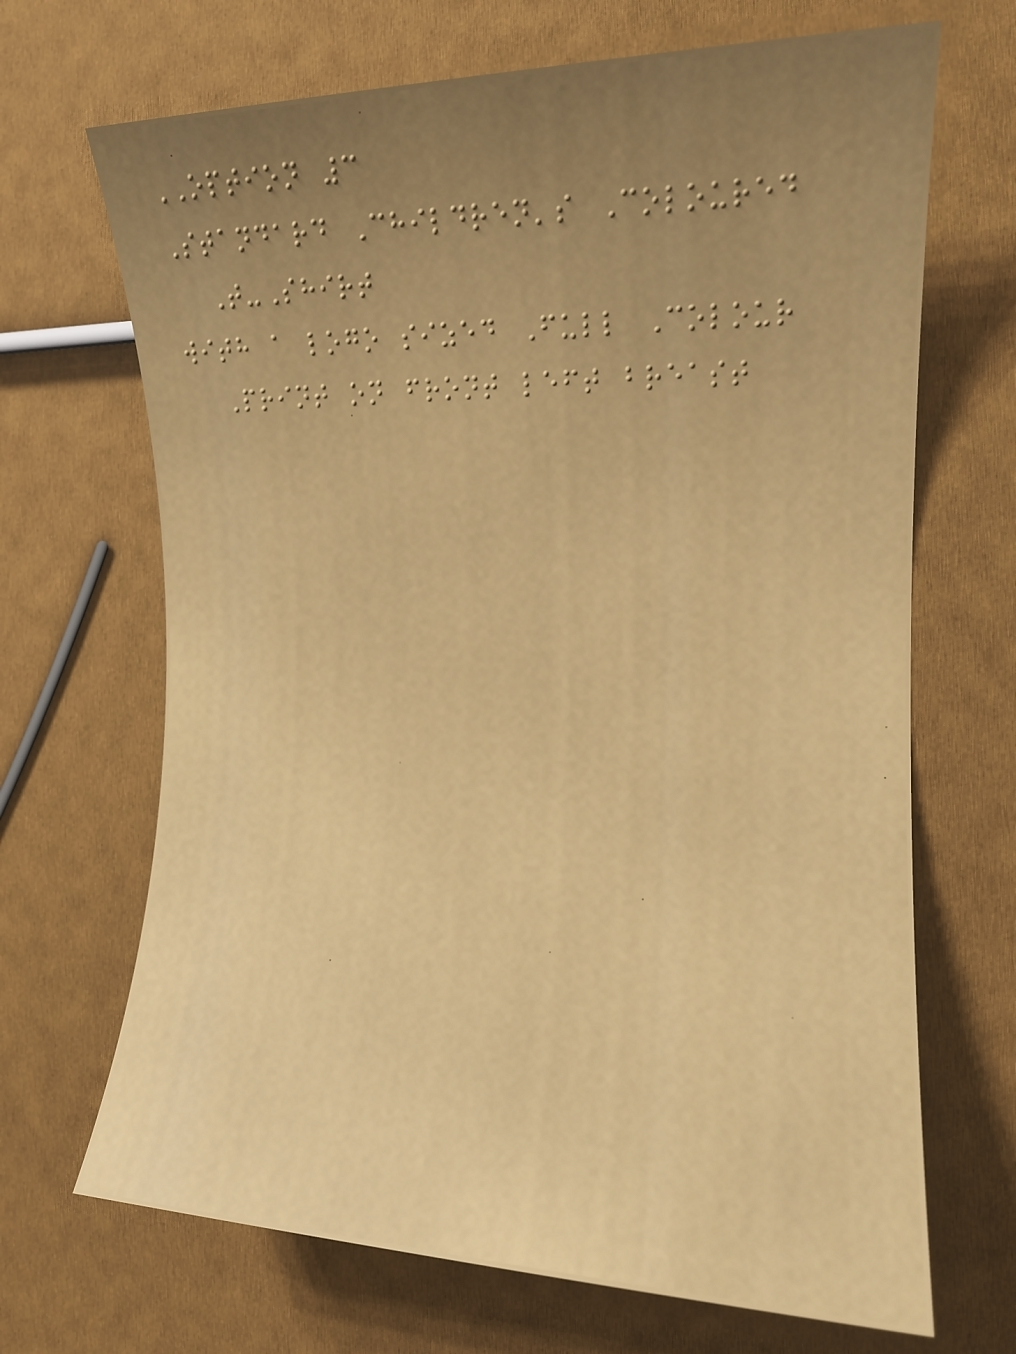OPTION 3
Standard Children's Coloured
T-Shirt
with a logo sized Full Colour
Print on front left breast
